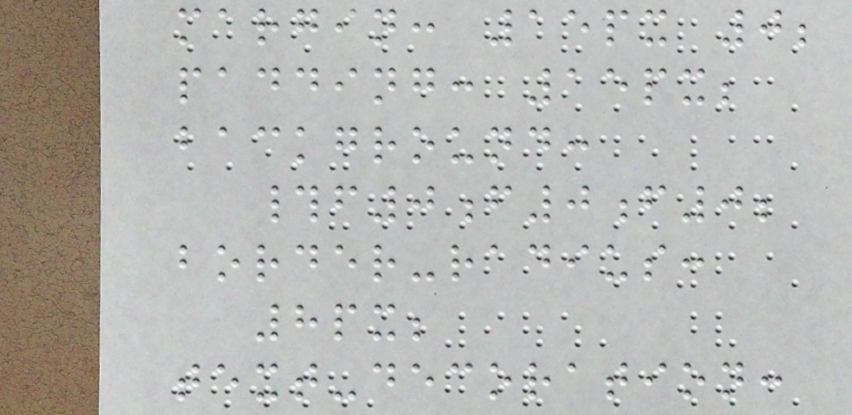margin: 15px 0;
padding: 15px;
background:
#f0f0f0;
border-radius:
8px;
text-decoration:
